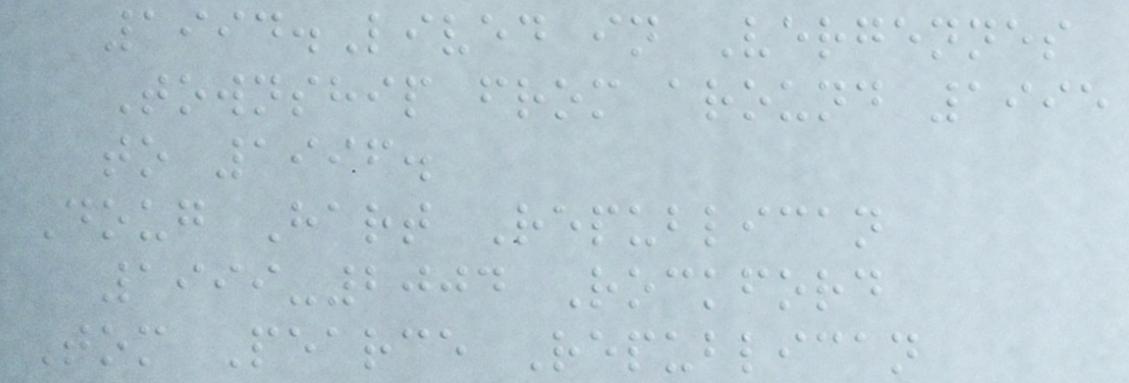1994.Lived in Vergennes
Township from around 1995
to 1996.
Doug Hart Republican
1999-2004 Rockford
Tom Pearce Republican
